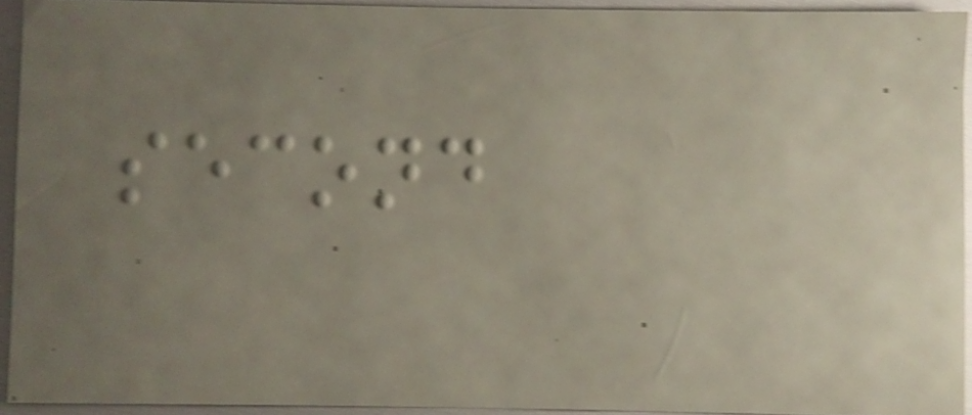second
